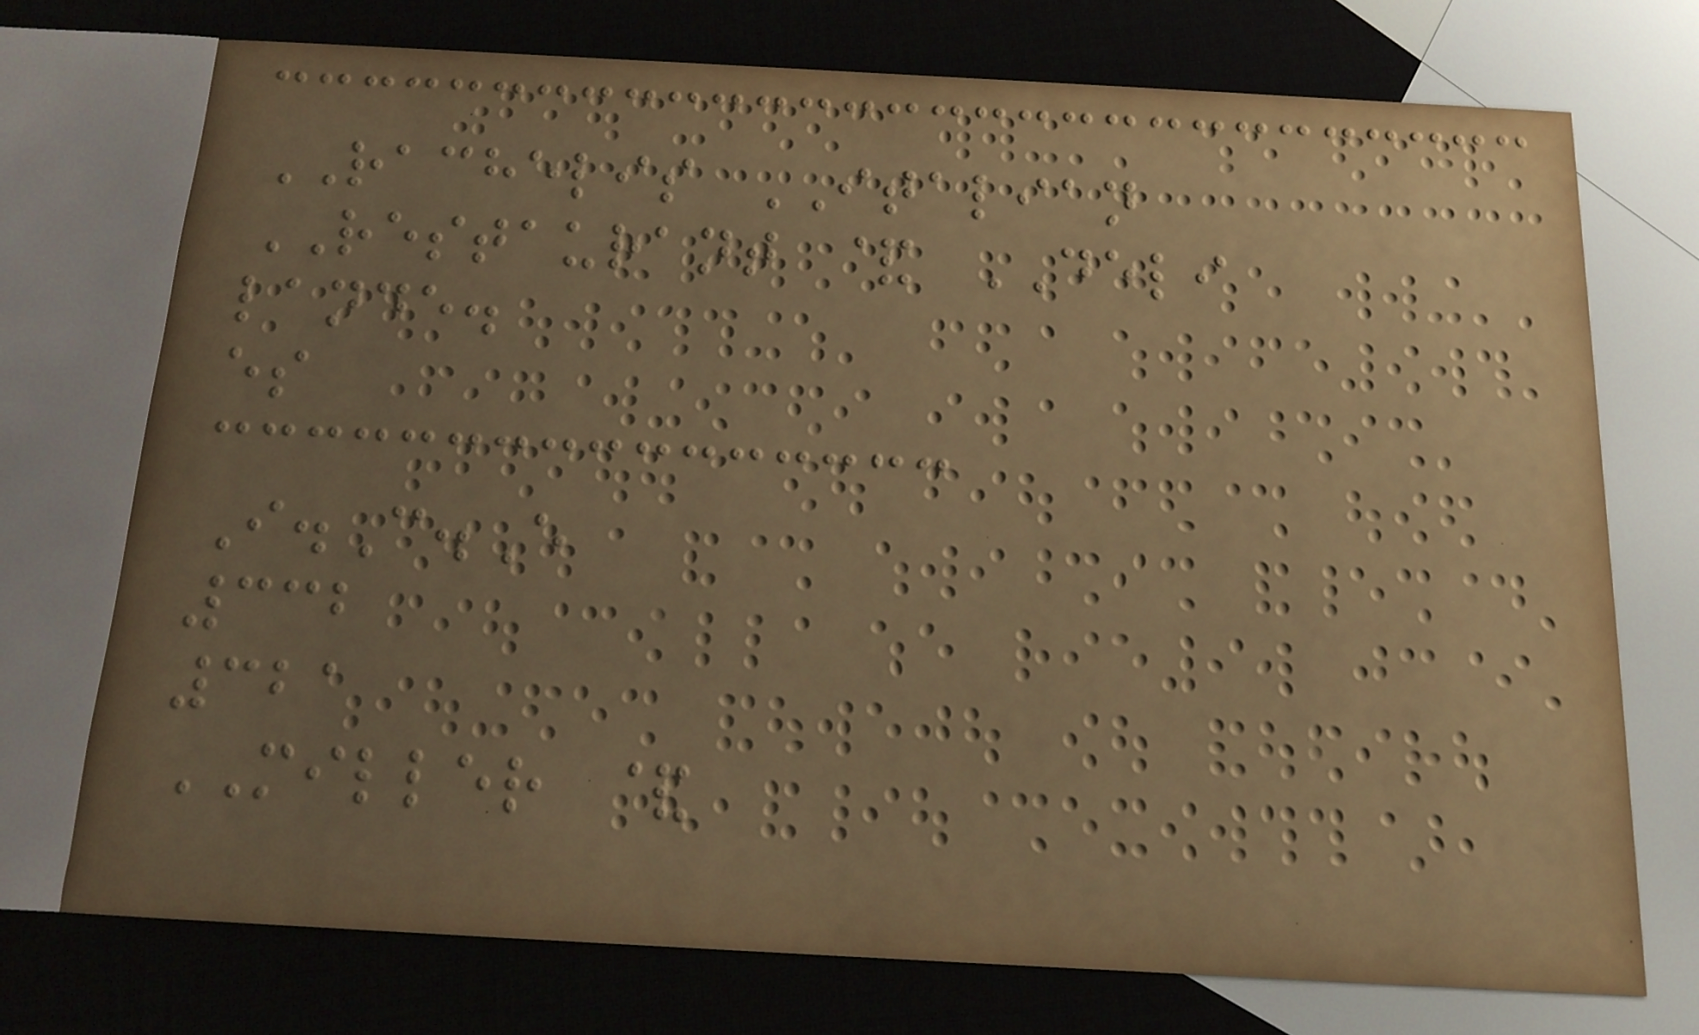RACHELIS ITALIAN
RESTAURANT & DELI
lande.
es
I.C.E
332
321
MILLER &
